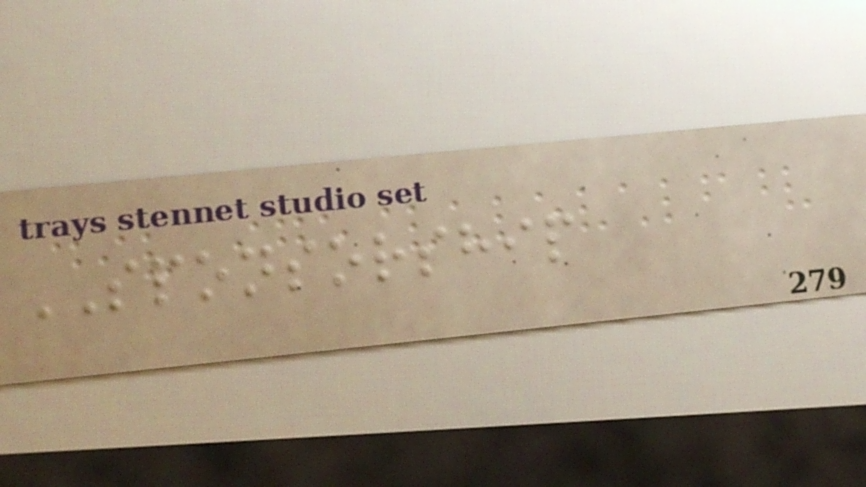SPONSORSHIP
